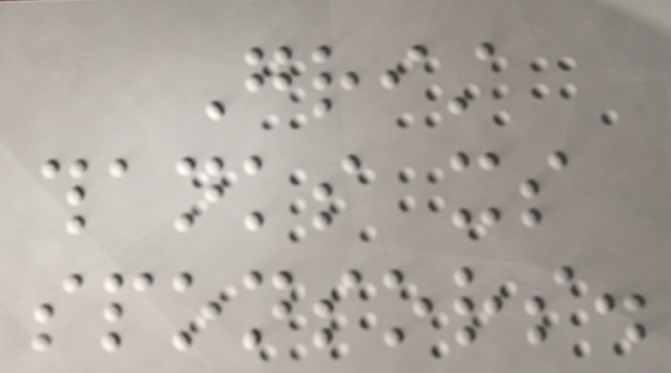Grist
thanks its
sponsors.
